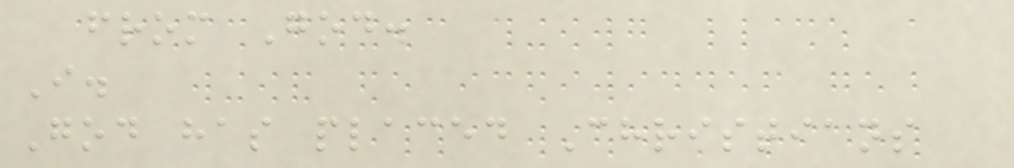from God.
I.
God has placed Christians
